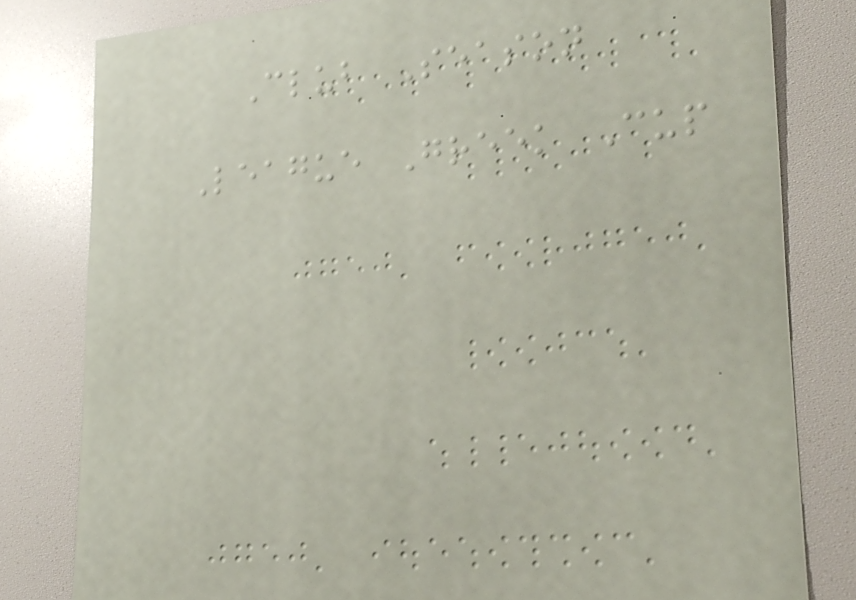Club Season
League Greek Cup
